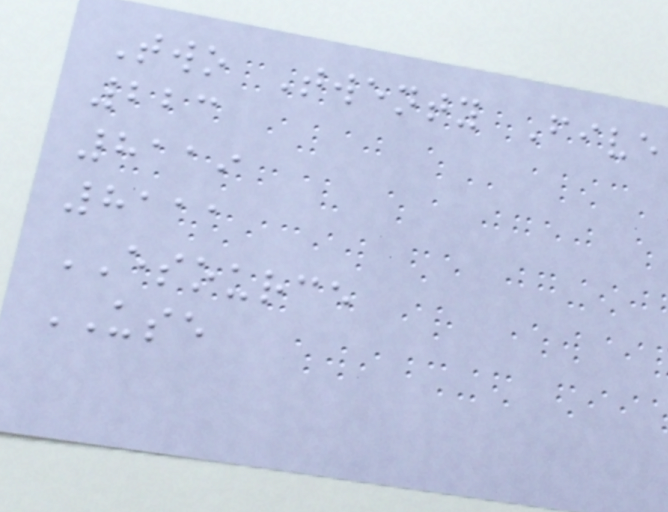Two Twenty Five
223
8119
8111
ESOURCE
USE
